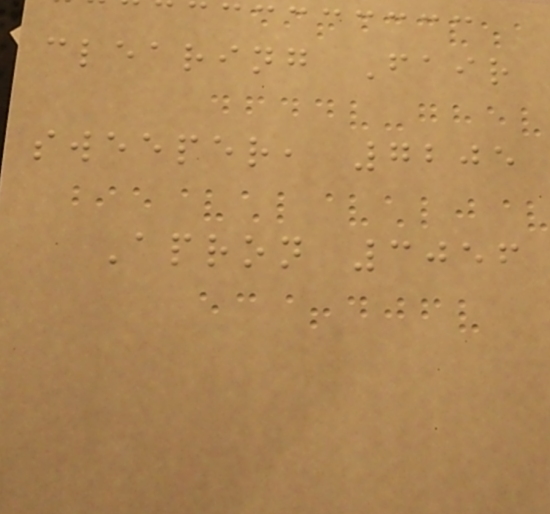clearing Fair
sweeper, 7205
Apron 3056
